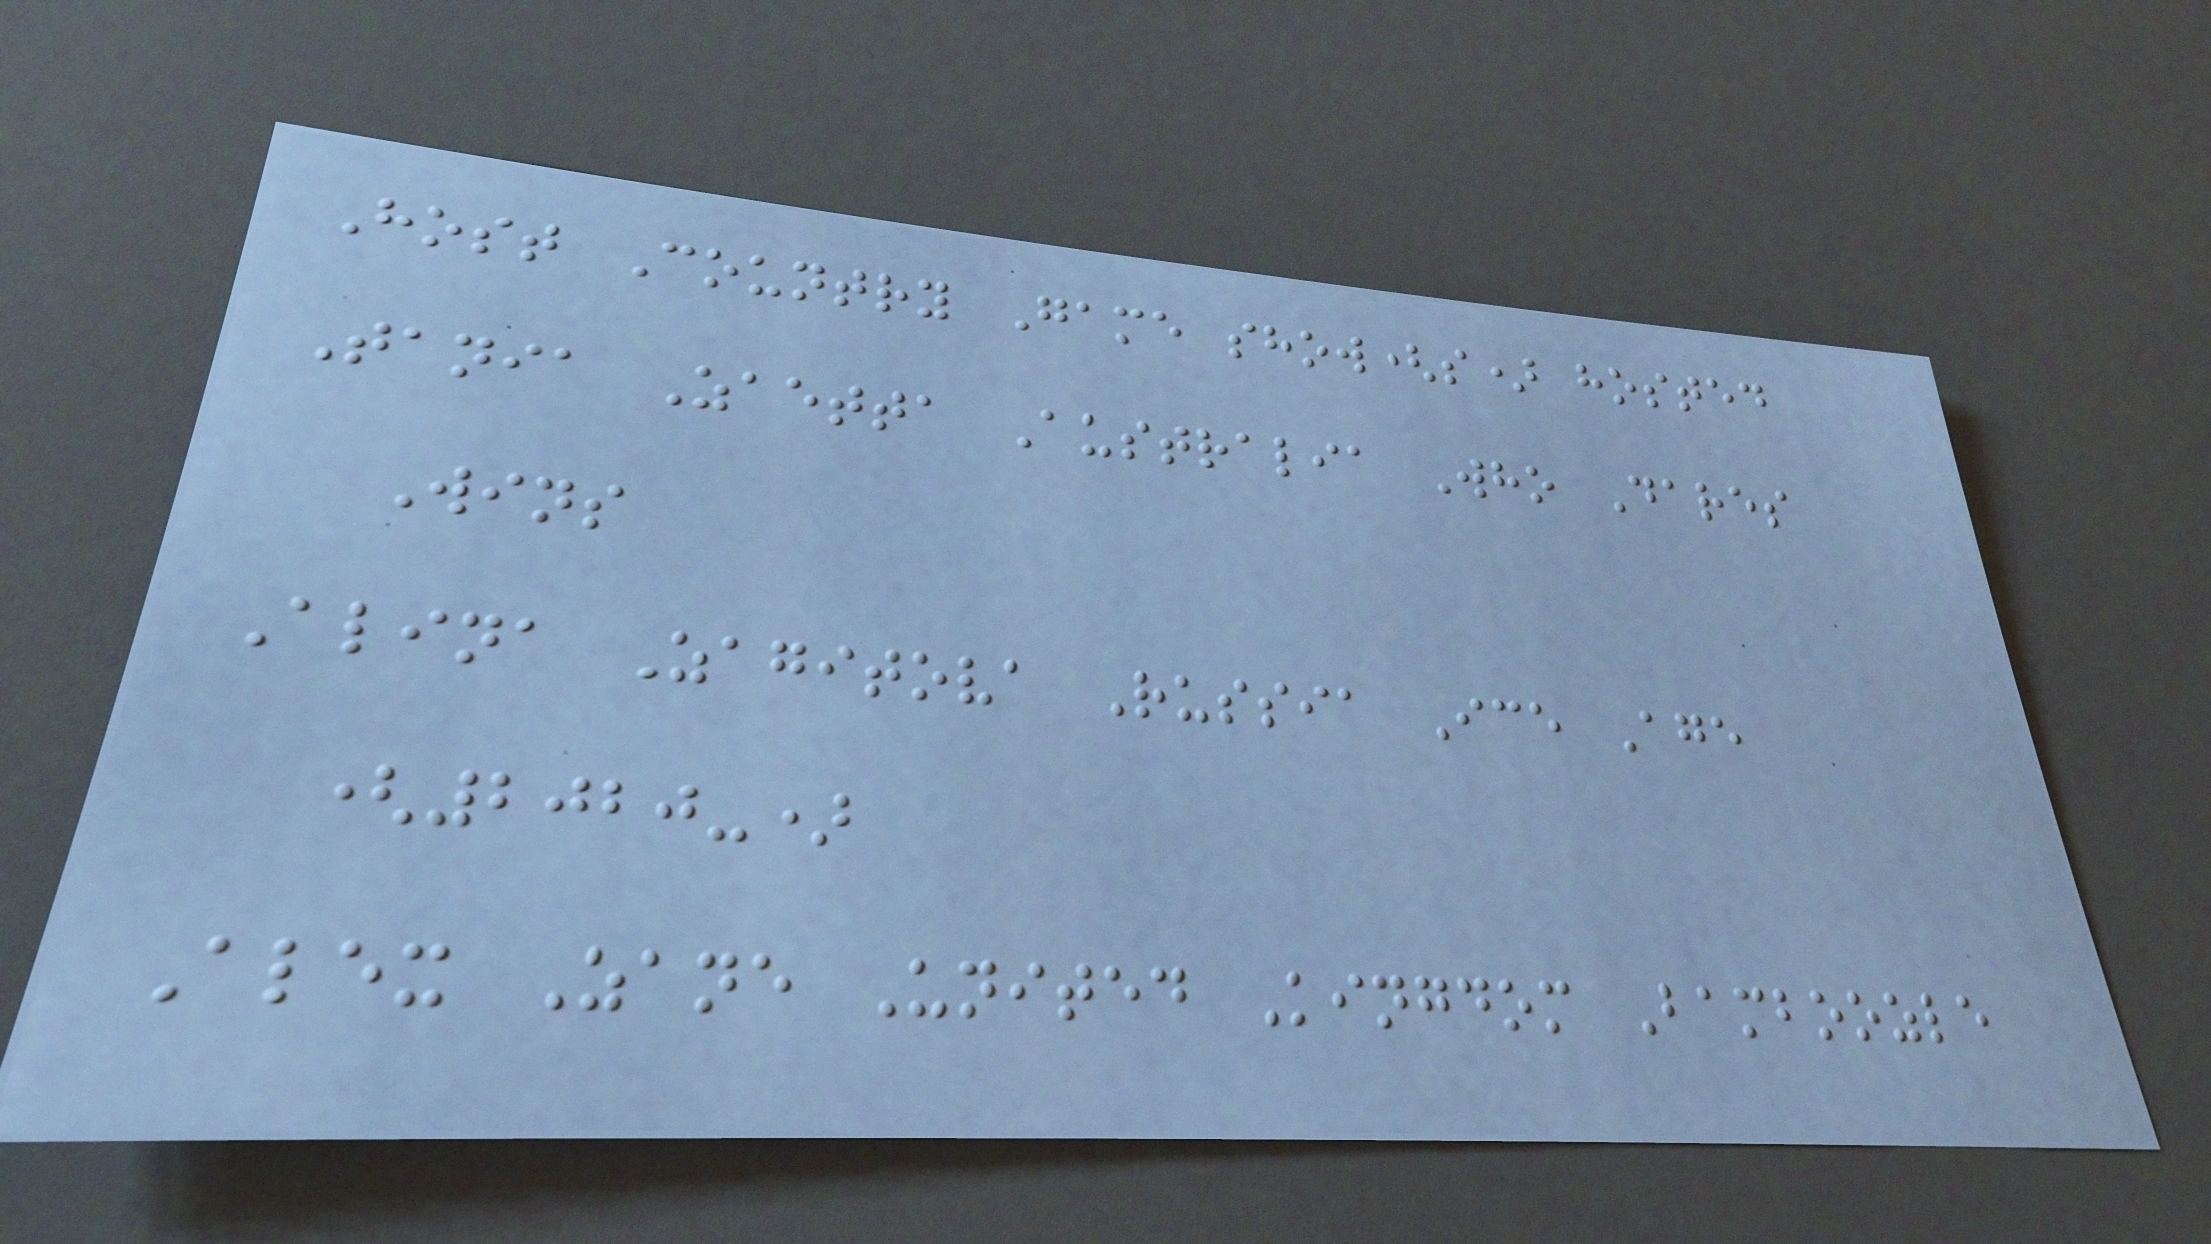Host Country Game show(s) hosted
Tania Zaetta Australia Who Dares
Wins
Alina Zagitova Russia Ice Age
(2020-)
Alex Zane United Kingdom Bamboozle
